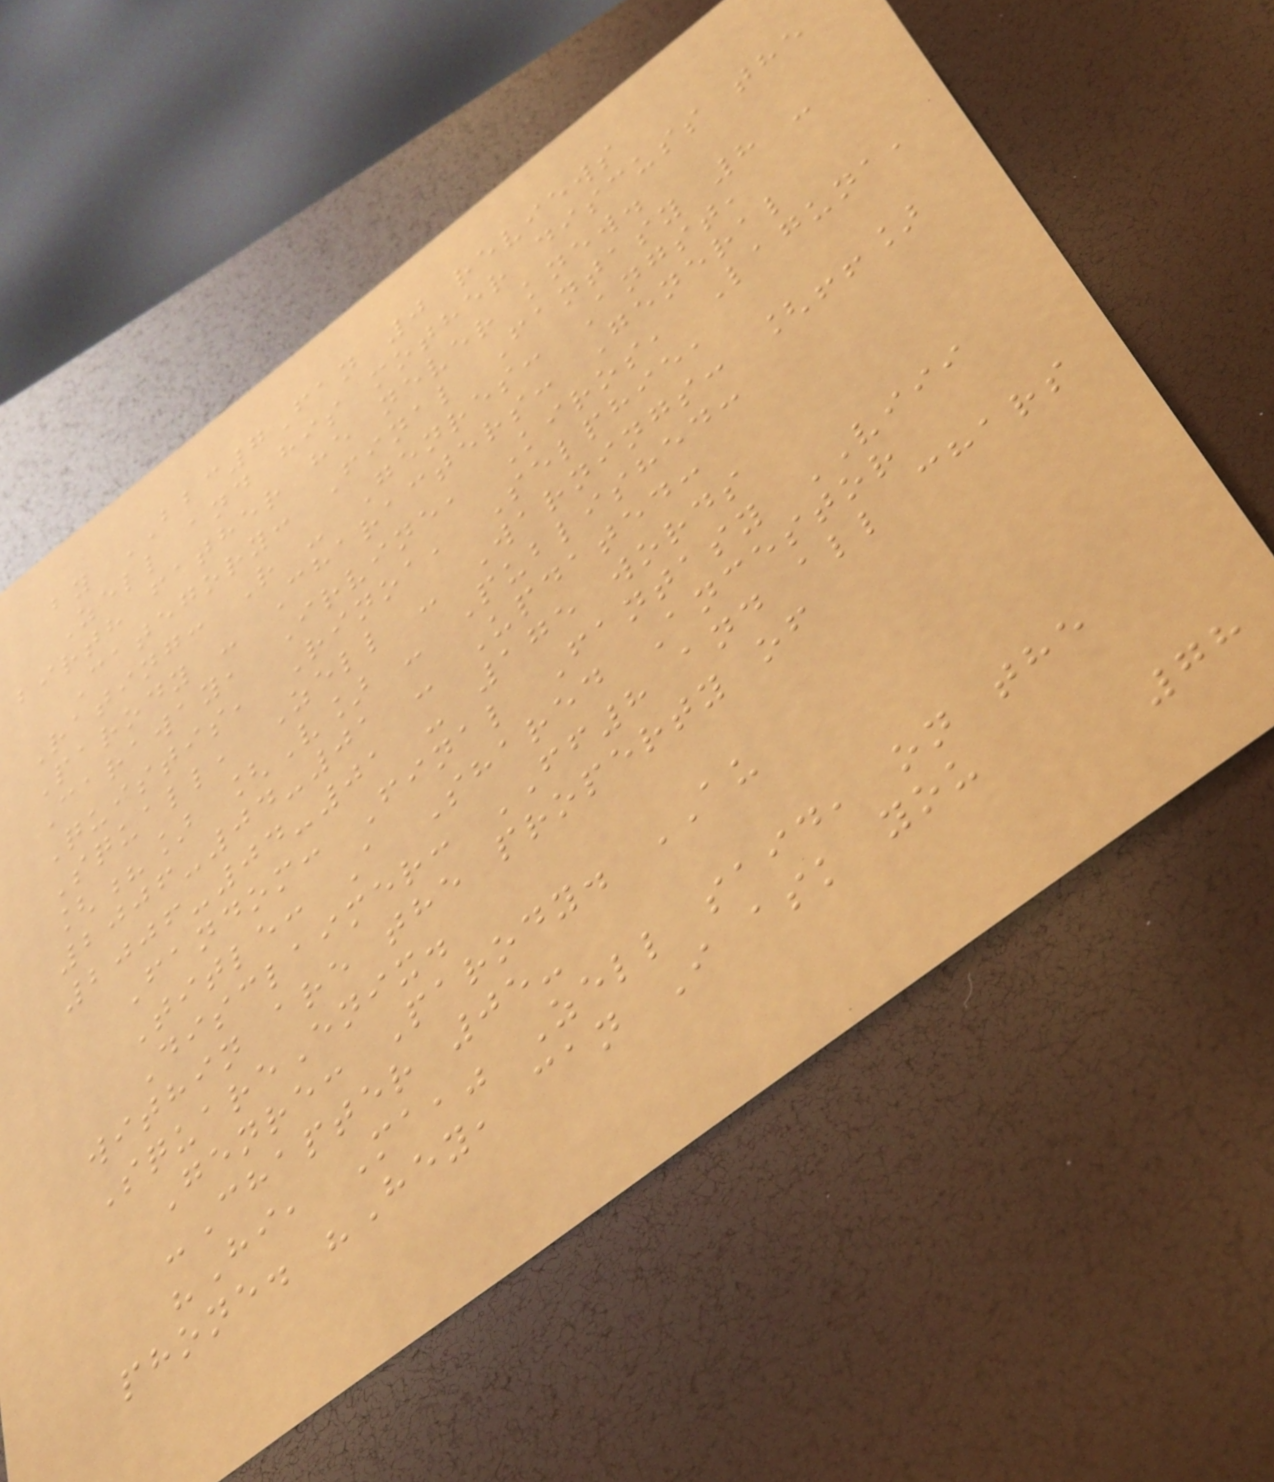by BBC7Fan 0 reviews
Zell and his mother discuss the
birth father he never knew.
Category: Final Fantasy 8 -
Rating: R - Genres: Angst,
Parody - Characters: General
Caraway, Irvine, Kiros, Laguna,
Quistis, Rinoa, Selphie,
Squall, Zell - Warnings: [!!]
[?] [V] - Published:
2006-04-01 - Updated:
2006-04-01 - 175 words
Fandom: Final Fantasy VIII
Title: A Shared Ancestor
Disclaimer: FF8 and all chars
within are the property of
SquareEnix.
Genre: Parody. AU
-Chapter 05-
"Hi, Ma," Zell said, on the
phone. "Hey, can I ask you
78
